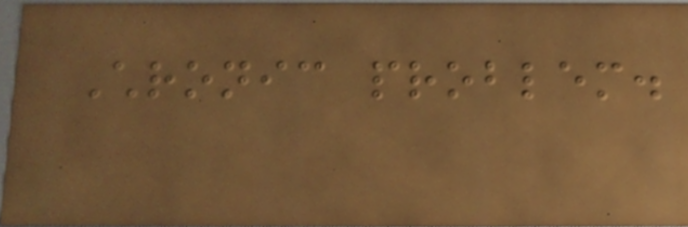Chronic problem.
